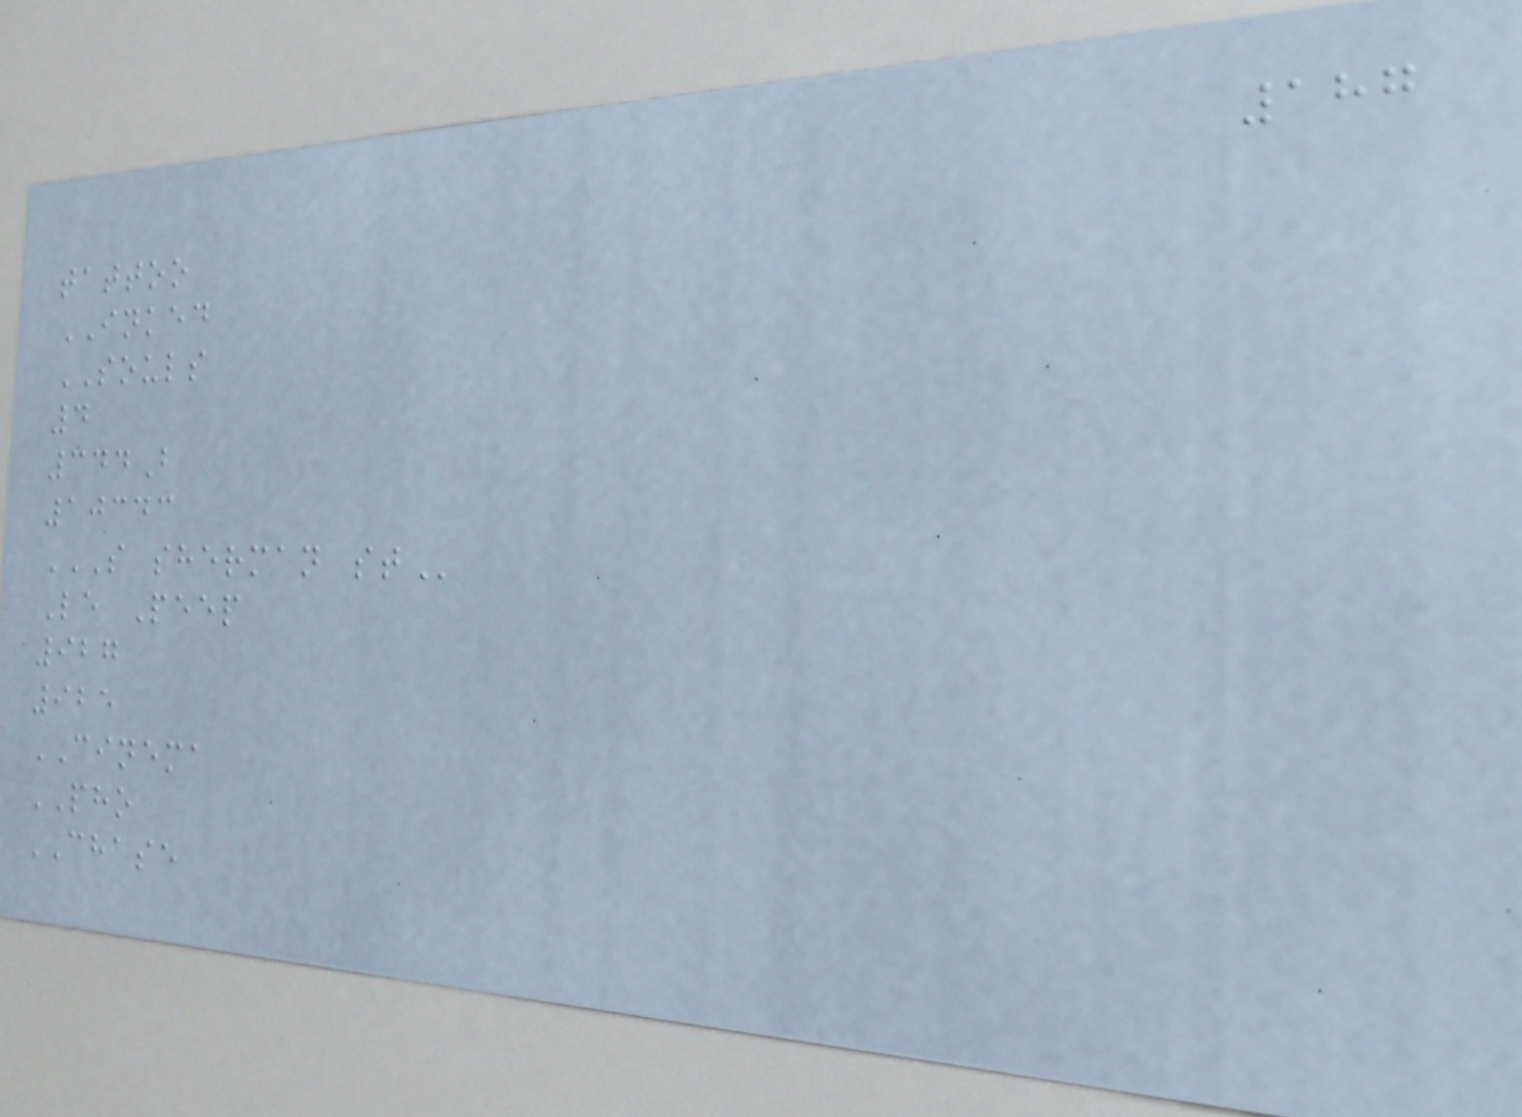187
tattoo
INKED
SOULS
4
344B
10343
S SHERMAN ST
Le Peep
927
925
CINEMA
PHO
CHASE
